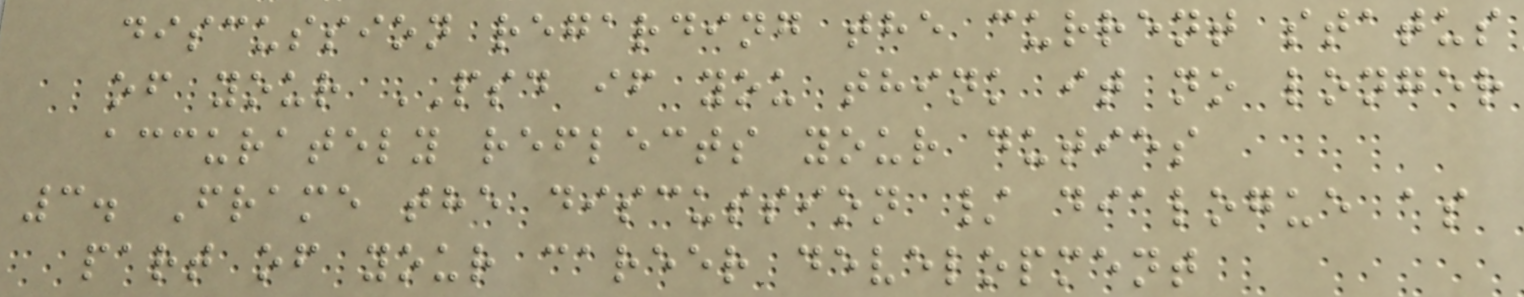discussion regarding the current status
of your PSD if you think it no longer
accurately reflects your duties
3. Frame the discussion / dialogue as
part of your career development
